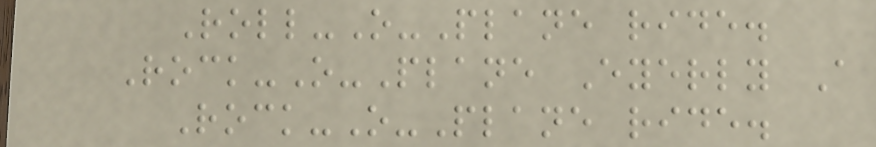Roll-O-Plane ride.
Rock-O-Plane Eyerly A
Rock-O-Plane ride.
